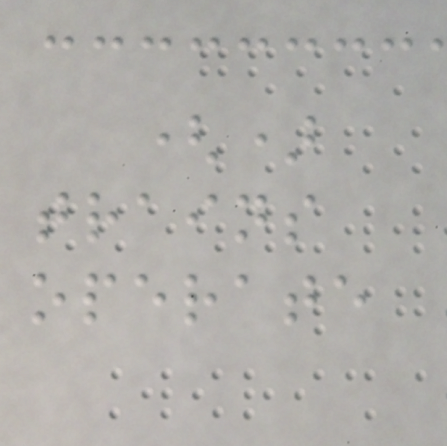()
trains
operate
